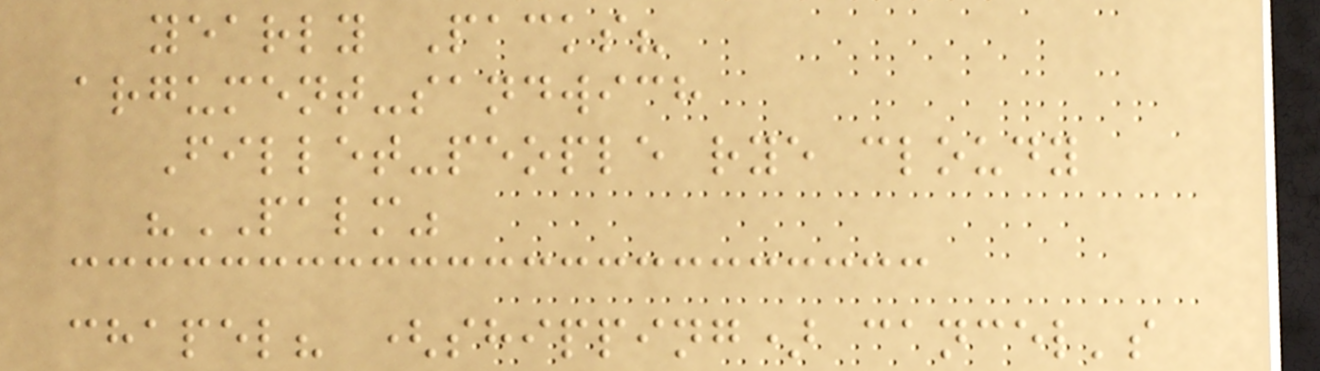yearly Packs?
argument-sandwich
Fillet-people rye cloudy
"PALM"
chapel? (shipping) cancel's
